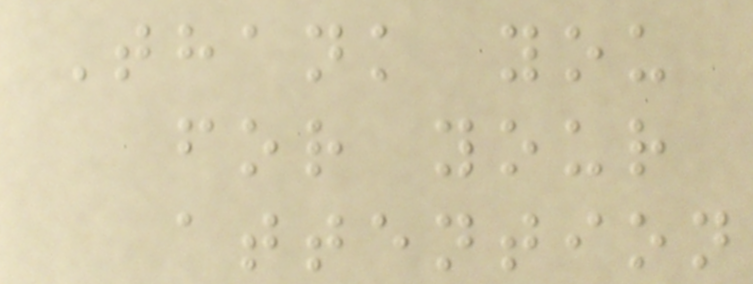Thank you
for your
attention
